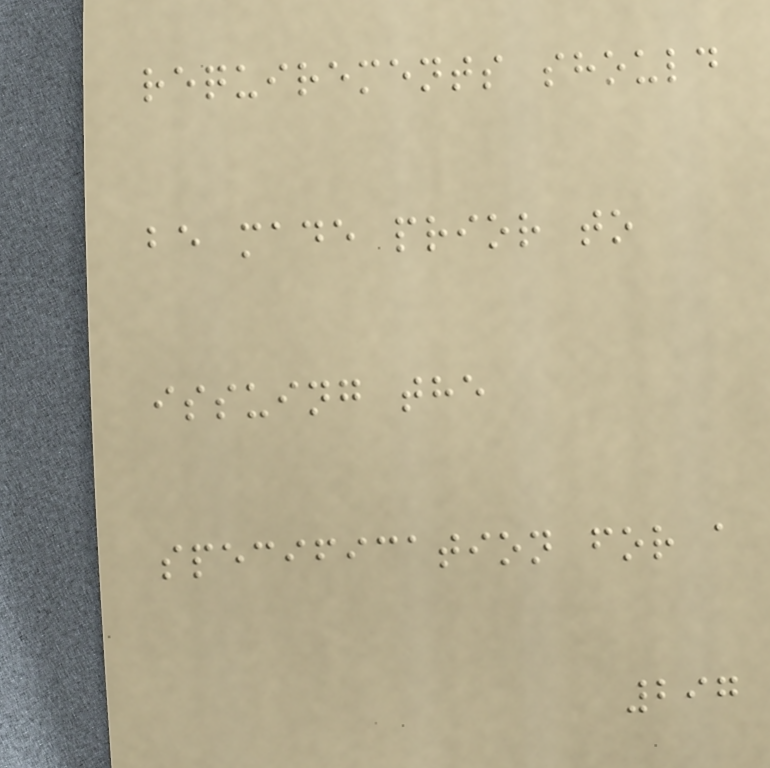requirements should
be made prior to
issuing the
specification for a
297
